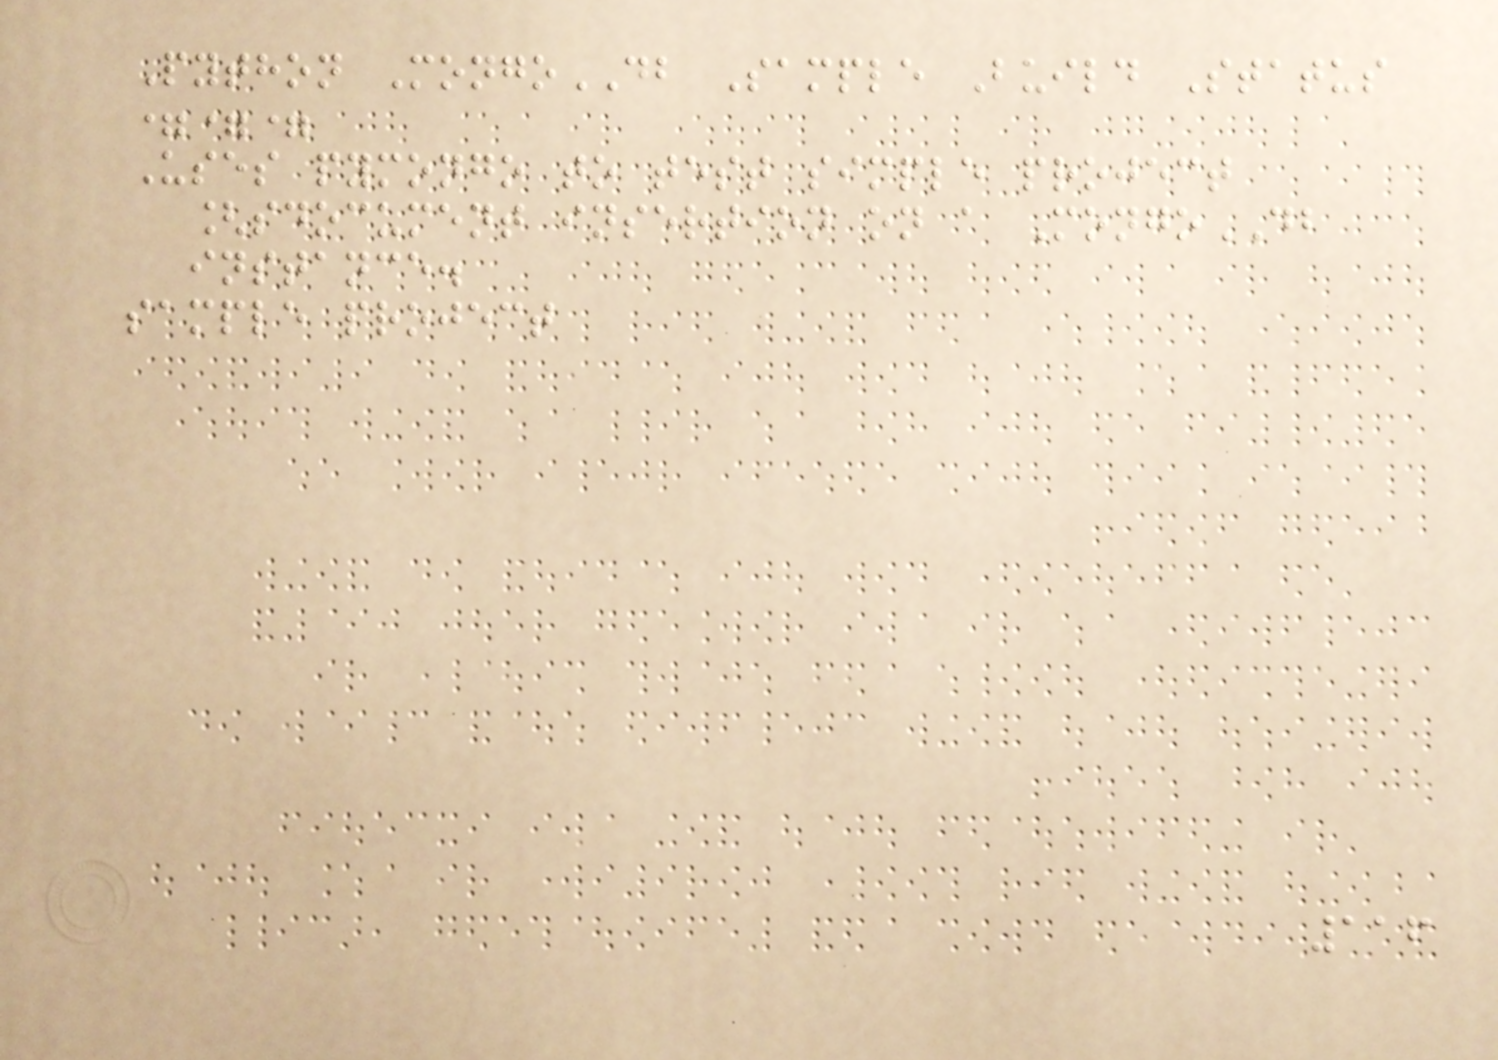Python MongoDB Sample Build Status
===
Uses pymongo to test simple project
[sdocument insertion on a MongoDB
instance.
sample project
116
